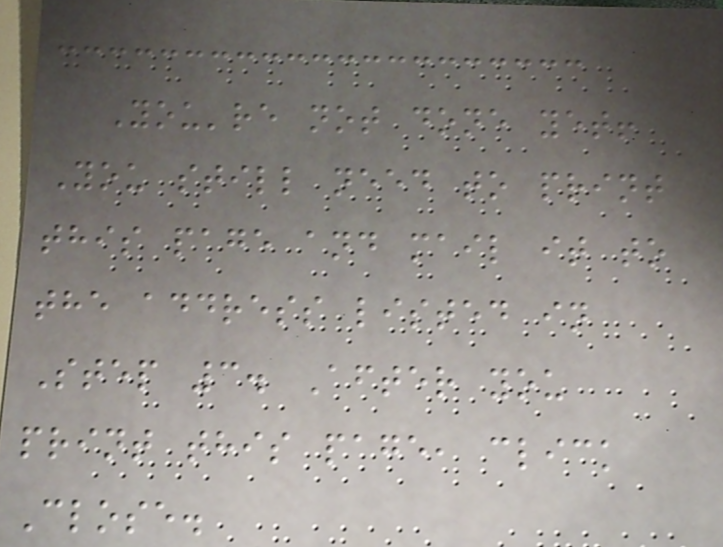You're not done yet!
You still need to print
this page and mail it to
the address listed in
Step 3. After you
print this page, click
Close.
